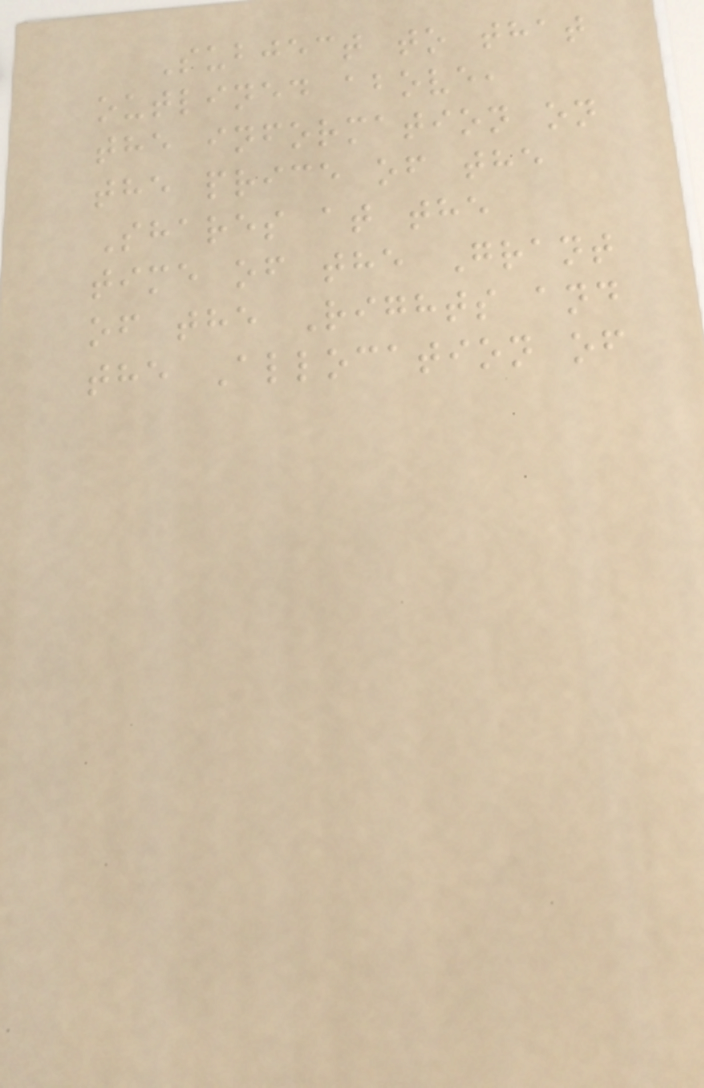Subject to that
outlined above,
the information on
the price of the
Shares at the
time of the Grant
of the Rights and
the Allocation of
